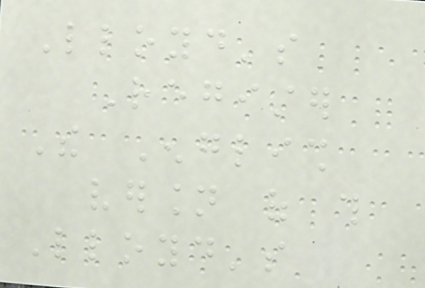Lloyd's
Register
The English
version of this
Lloyd's
